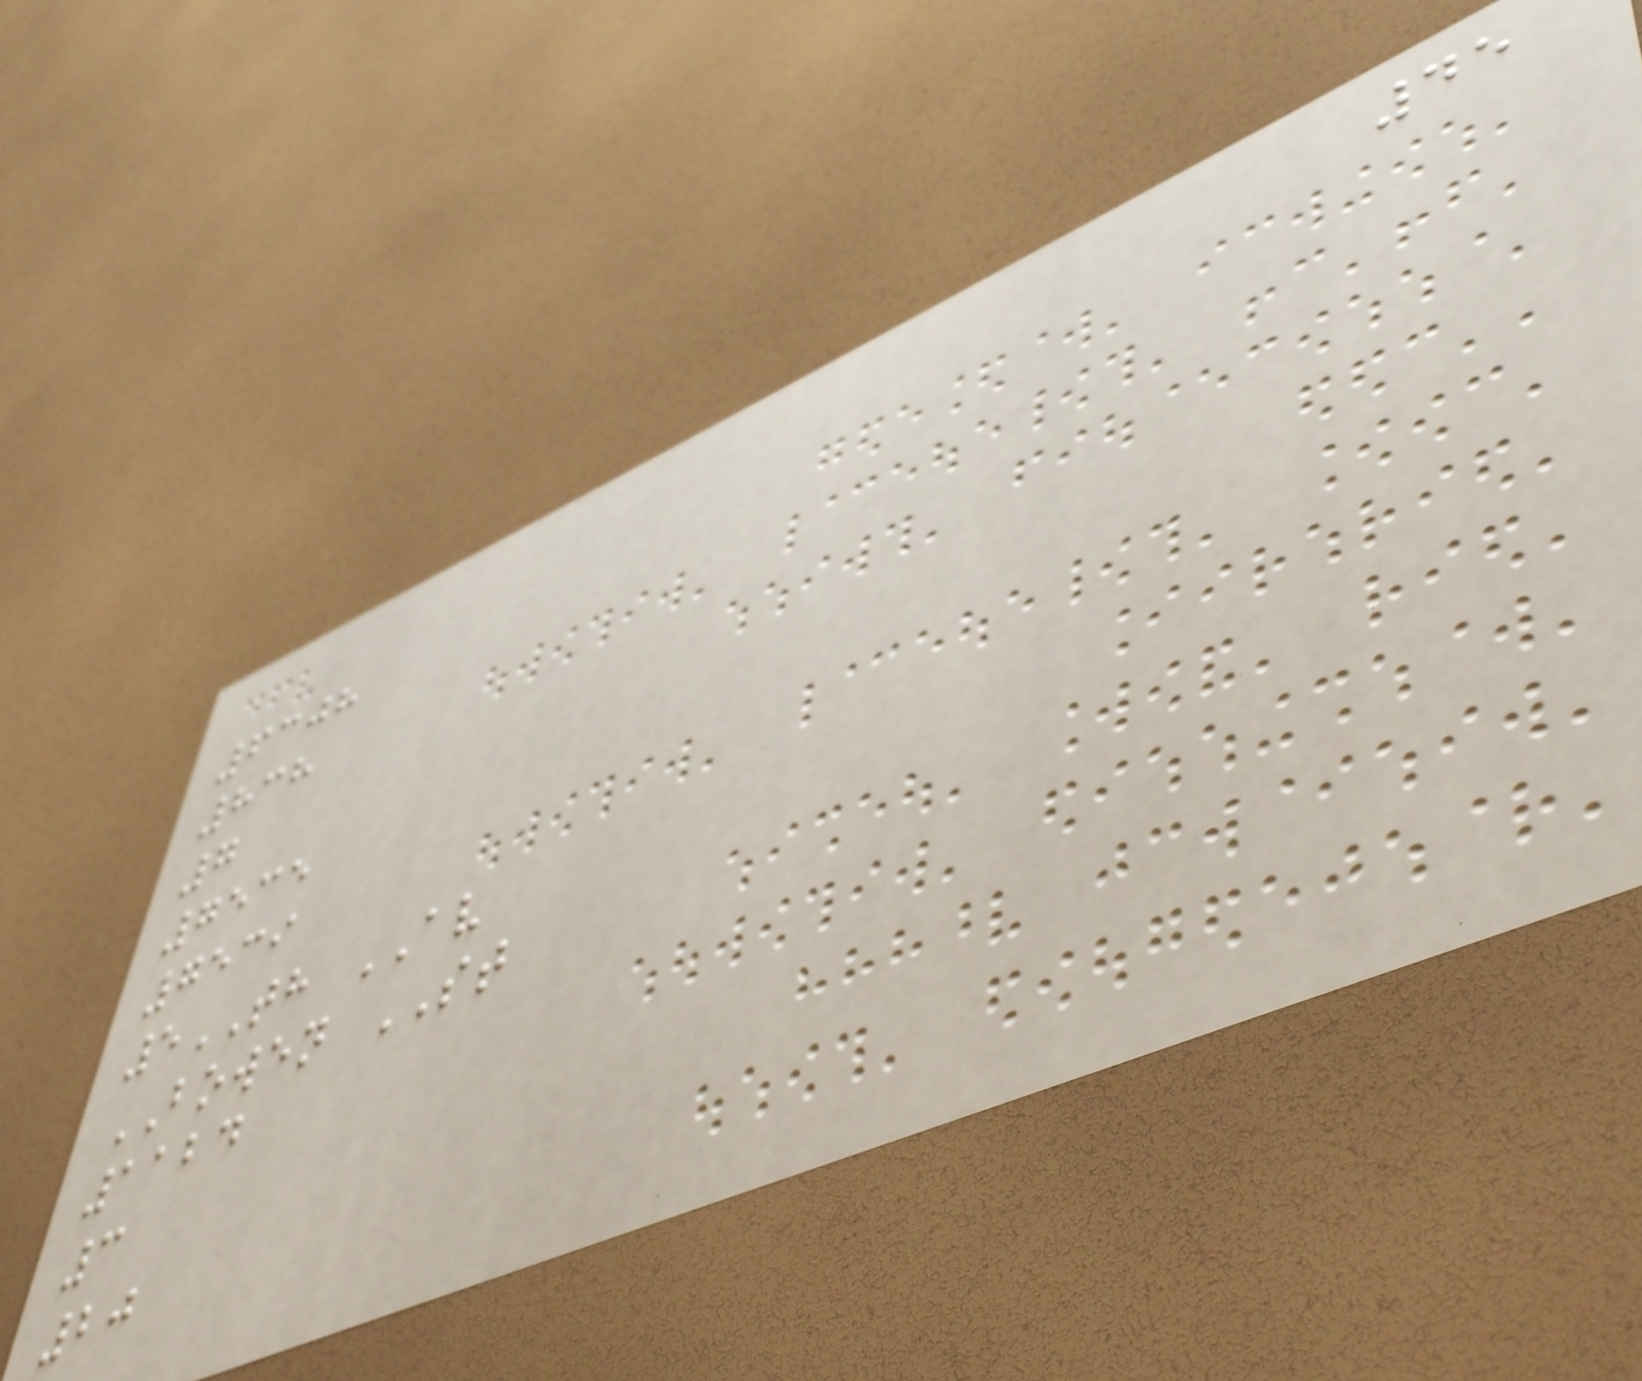45
6308
838
7
7535
7539
5TH AV
BOWEN ST
1124
3
20
